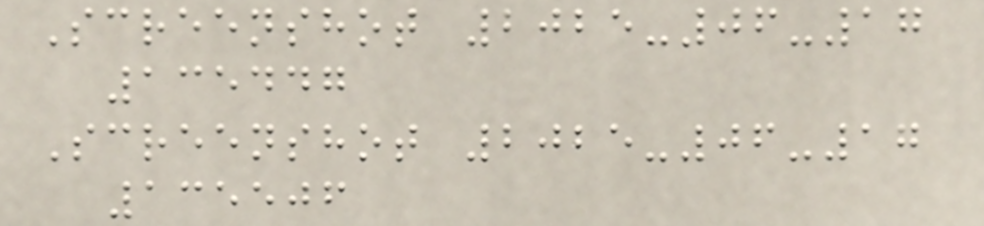Screenshot 2025-06-17
135447
Screenshot 2025-06-17
135506
